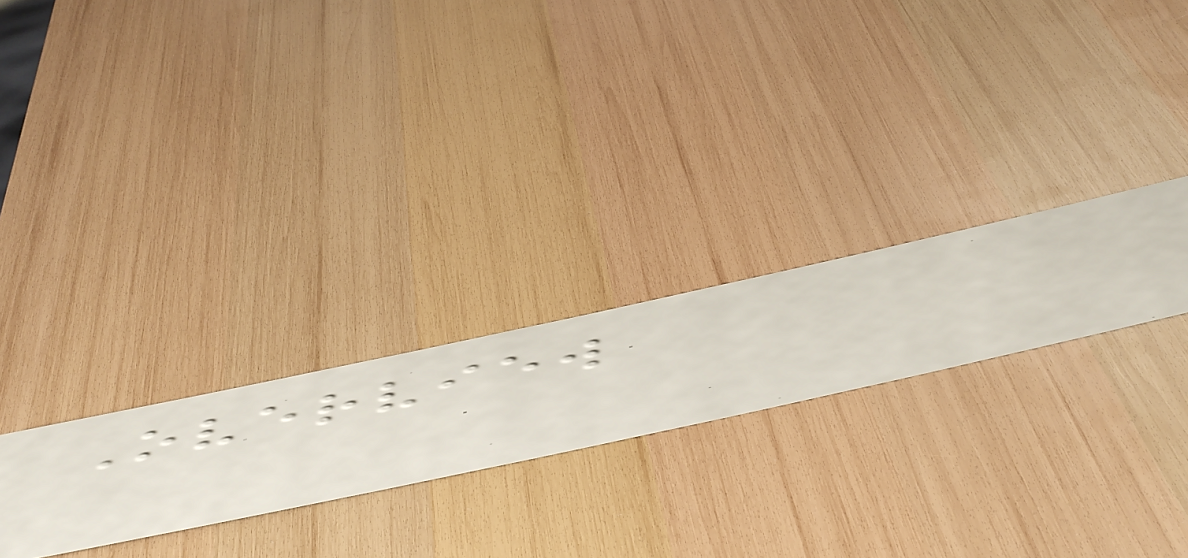Overview
